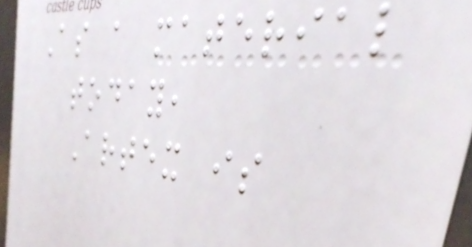As a material
today,
Artex is
